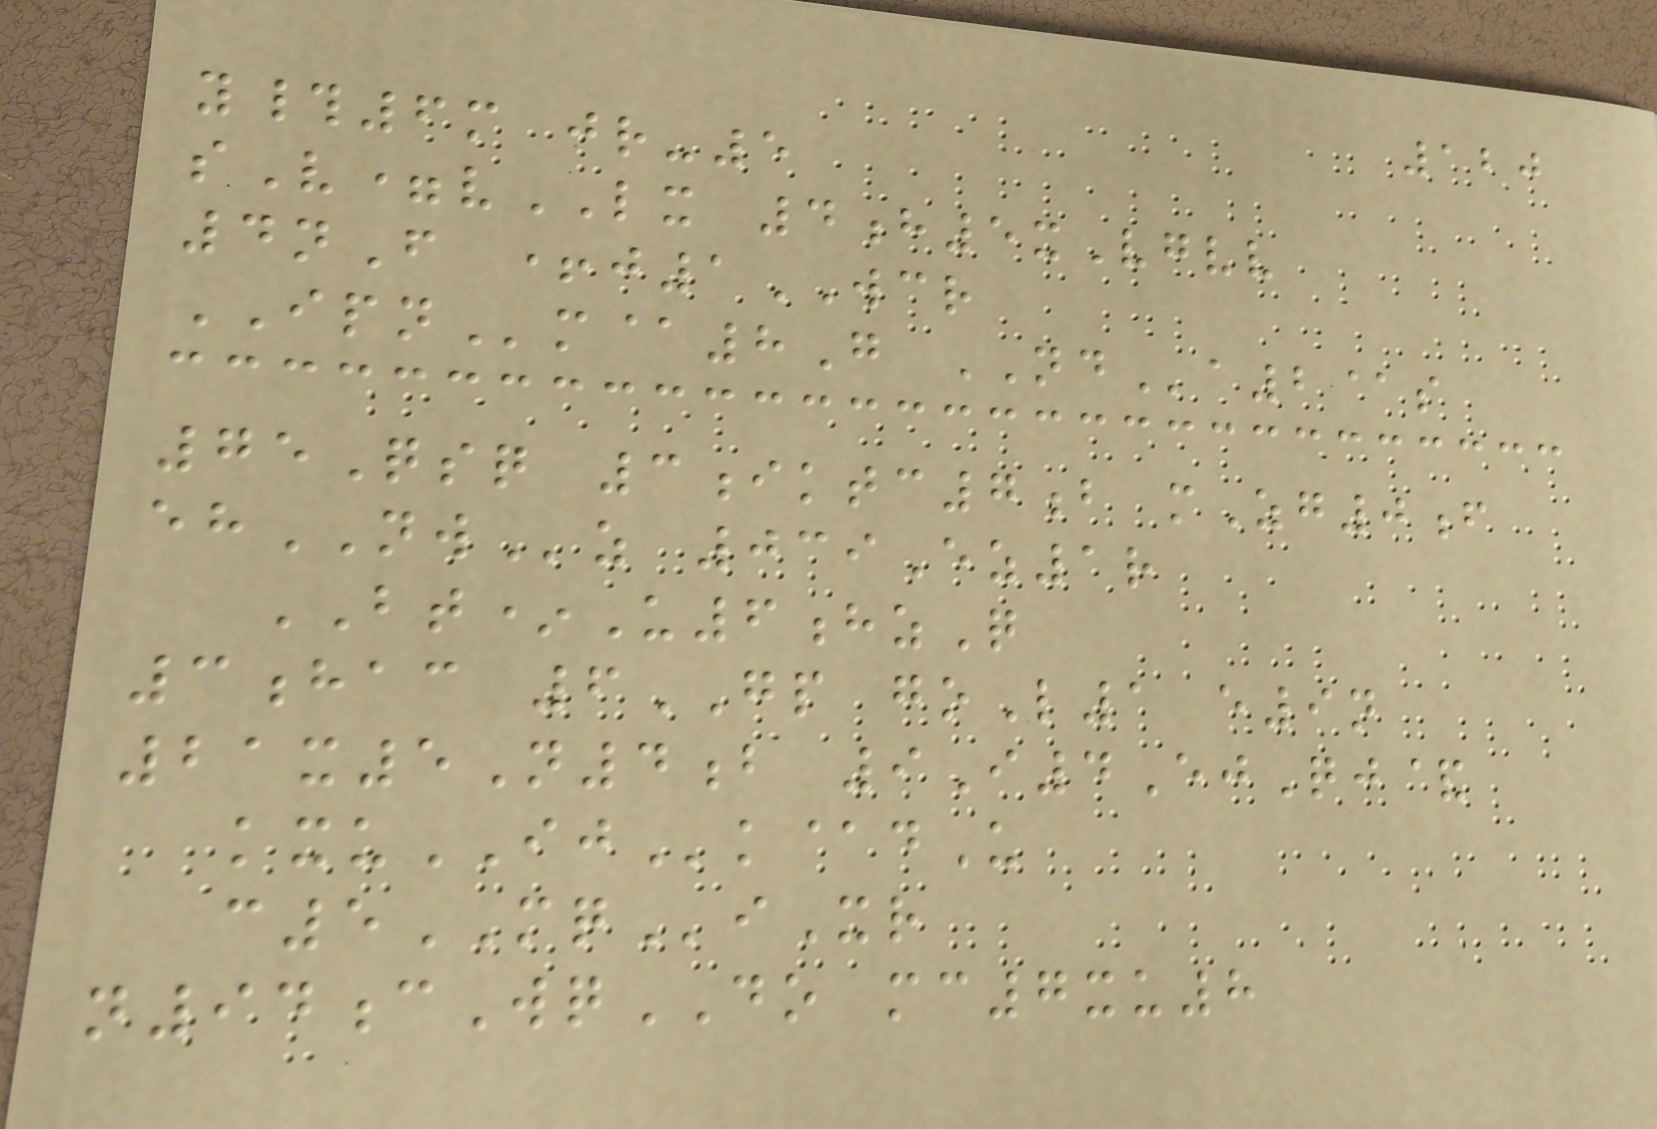120
y#6m jr-5
sV=vLX 4h5xVgvv
4nF +j1WCR
IPNm@8G NDa2@s
75Qsq 3iktc7b mZg0f
ehNWz 039Ez1r
BT*U6hzQ
3hac 6GP goL1 e9n
21x5N4b 9I4EjQj&
kxuIJk@dU
c5MQiXr
n94cWqDO mc7xu8
